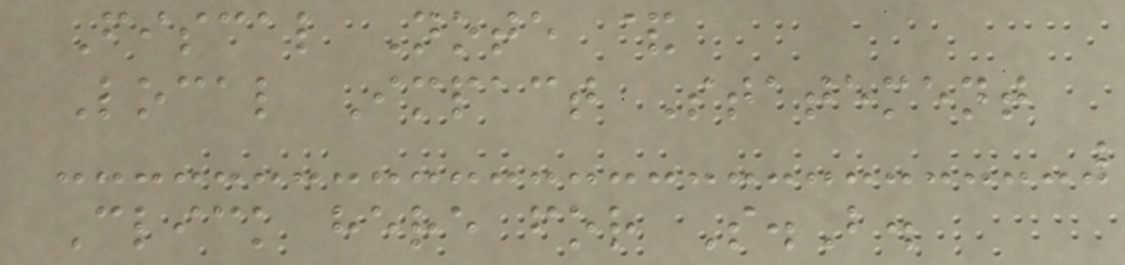Fiscal Note &
Local Impact Statement
Click here for S.B.
